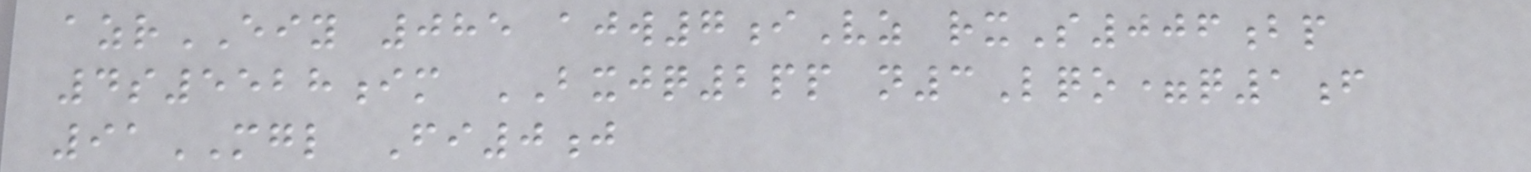azrEIY 085 ajw7iVz rxS006bp
4s5528im BXJQ2pp n3Lqo=q1f
91MGL Fi0j
